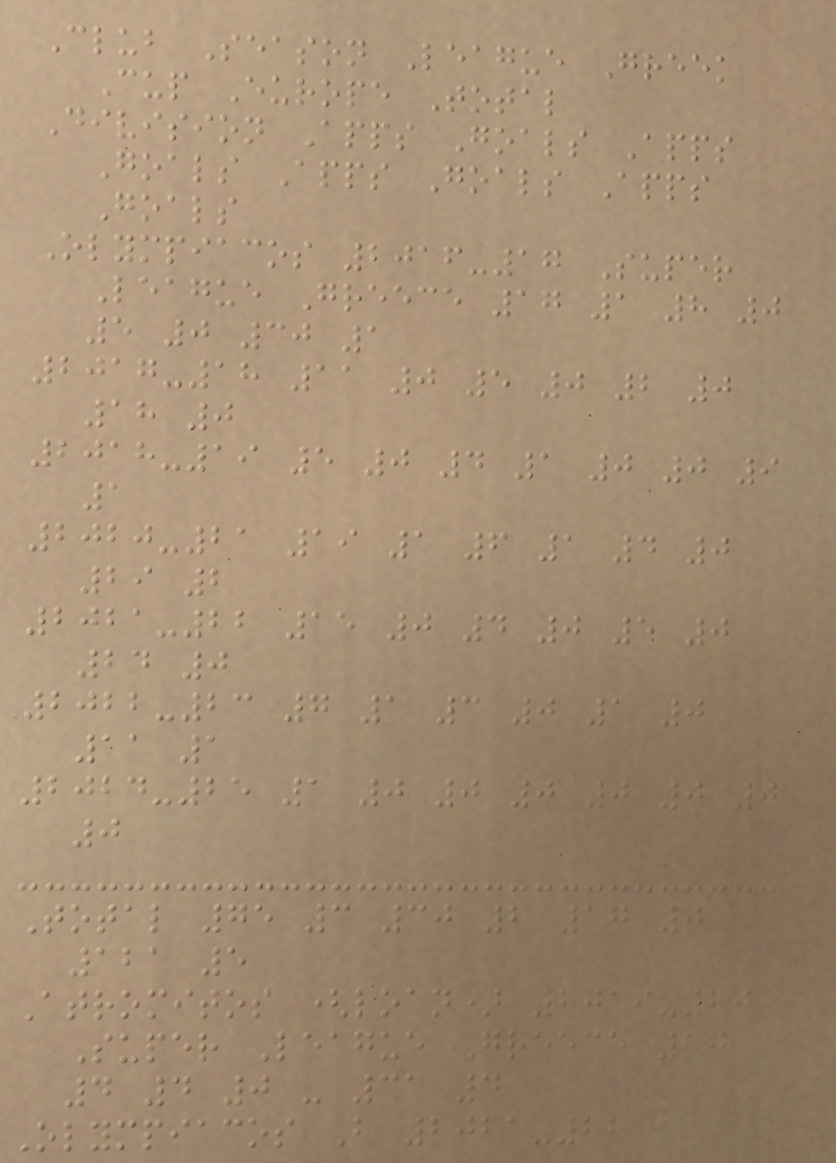Club Season League Greek
Cup Europe Total
Division Apps Goals Apps
Goals Apps Goals Apps
Goals
Olympiacos 2016-17 Super
League Greece 17 1 8 0
5 0 30 1
2017-18 11 0 5 0 2 0
18 0
2018-19 5 0 4 1 0 0 9
1
2020-21 19 1 6 1 4 0
29 2
2021-22 15 0 4 0 5 0
24 0
2022-23 7 1 3 0 1 0
11 1
2024-25 1 0 0 0 0 0 0
0
Total 75 3 30 2 17 0
121 5
Atromitos (loan) 2019-20
Super League Greece 27
4 4 0 - 31 4
Olympiacos B 2021-22
